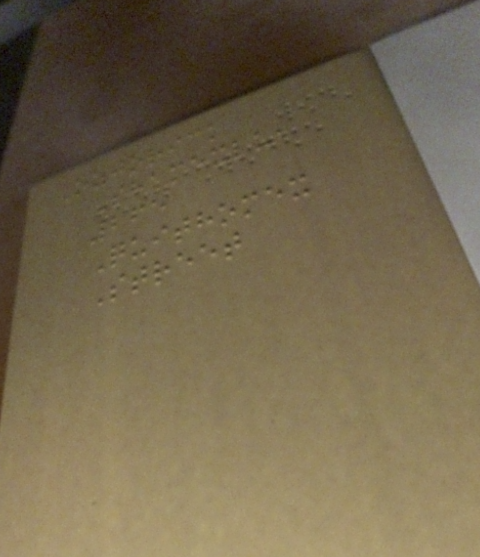Ozjorick
Shamexlu,
265
Quithomex
Street
